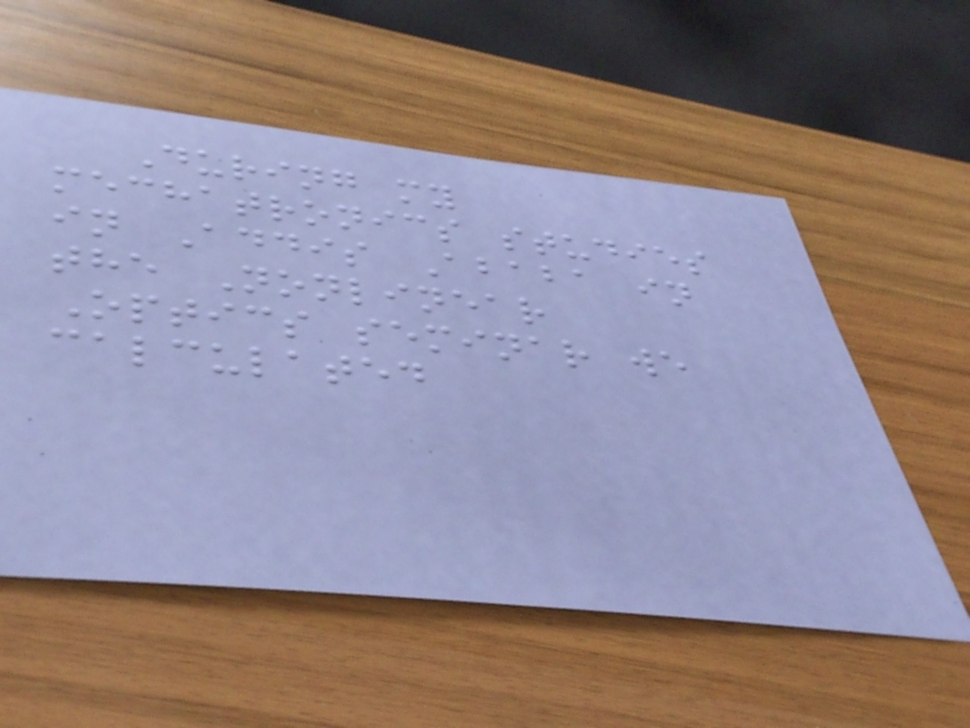During my
mechatronics studies
in Addis Ababa in
the Nonlinear
Optics seminar we
calculated
